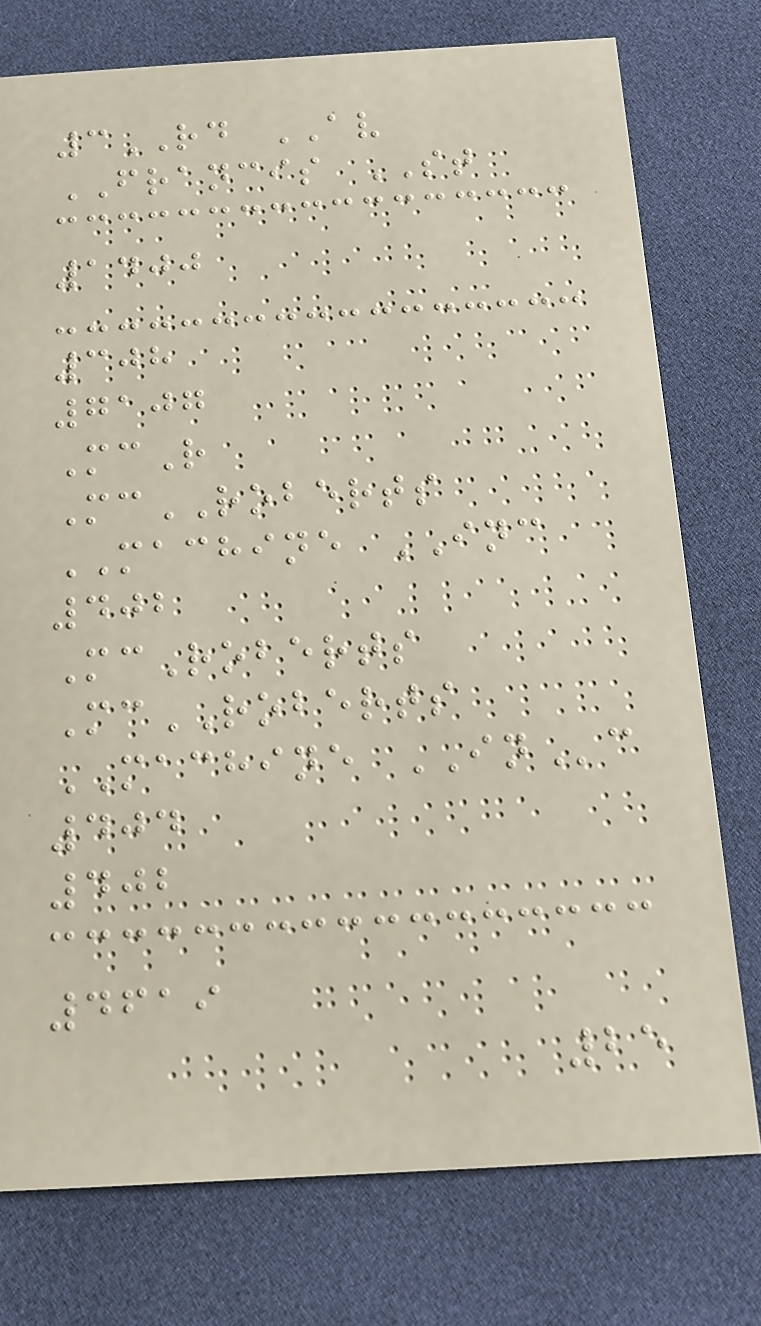3RD AV
FRANCIS ST
1400
308
7107
McR
McROBERTS
MACHINE INC
402
McRoberts
McROBERTS
MACHINE INc
404
402
4619
25
